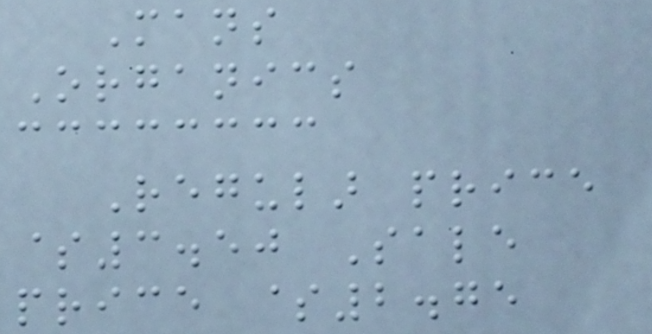Mans
Organics
Regular price
$3.50 Sale
price $2.75
